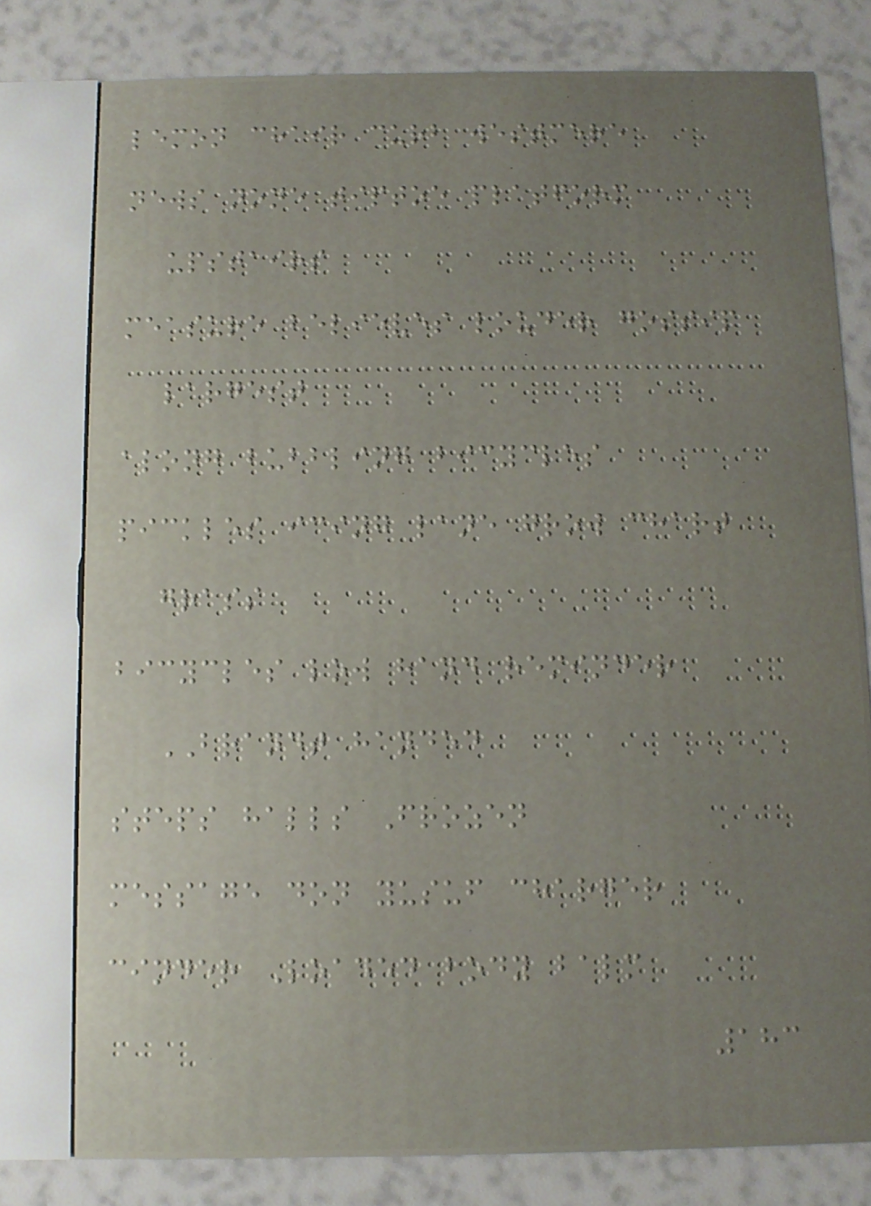lemon chair curb westmere
news none tiptoe platform
upstairs
measure believes louder gossip
largest
along bubbling bicycles
pickles icing lane grow chart
grass
bicycles low hand reminder
BRANDT handed
steps halls Frozen
message don yusuf charger
cinder Loaded body balm
183
